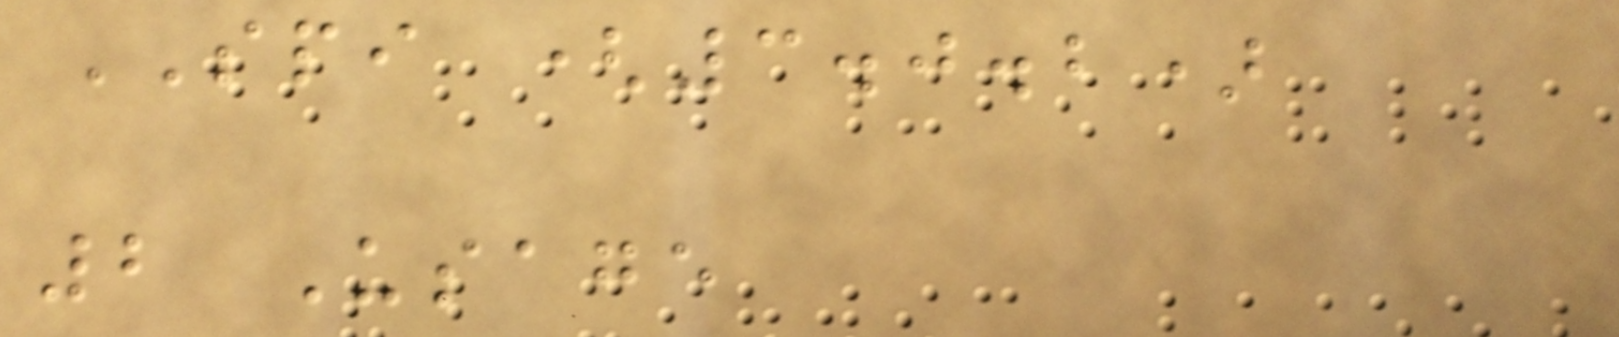SPI (3.0.2)
2 Usage
